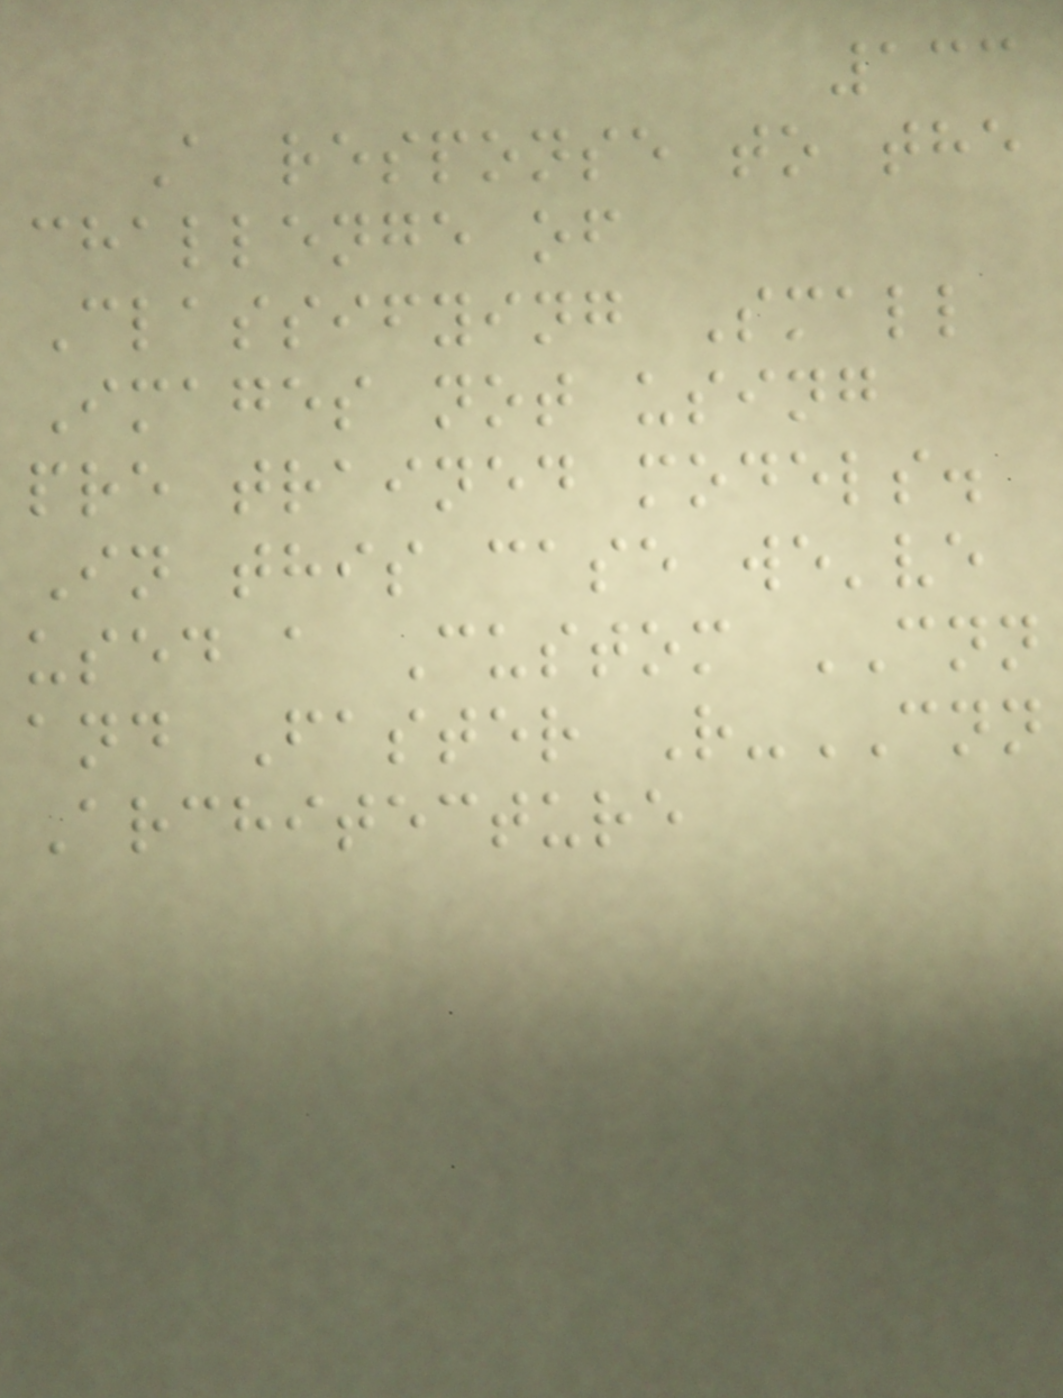133
A response to the
challenge of
Classifying Small
Images not using
pre trained models.
In this case we've
used a Custom CNN
and Faster R-CNN
Architecture
